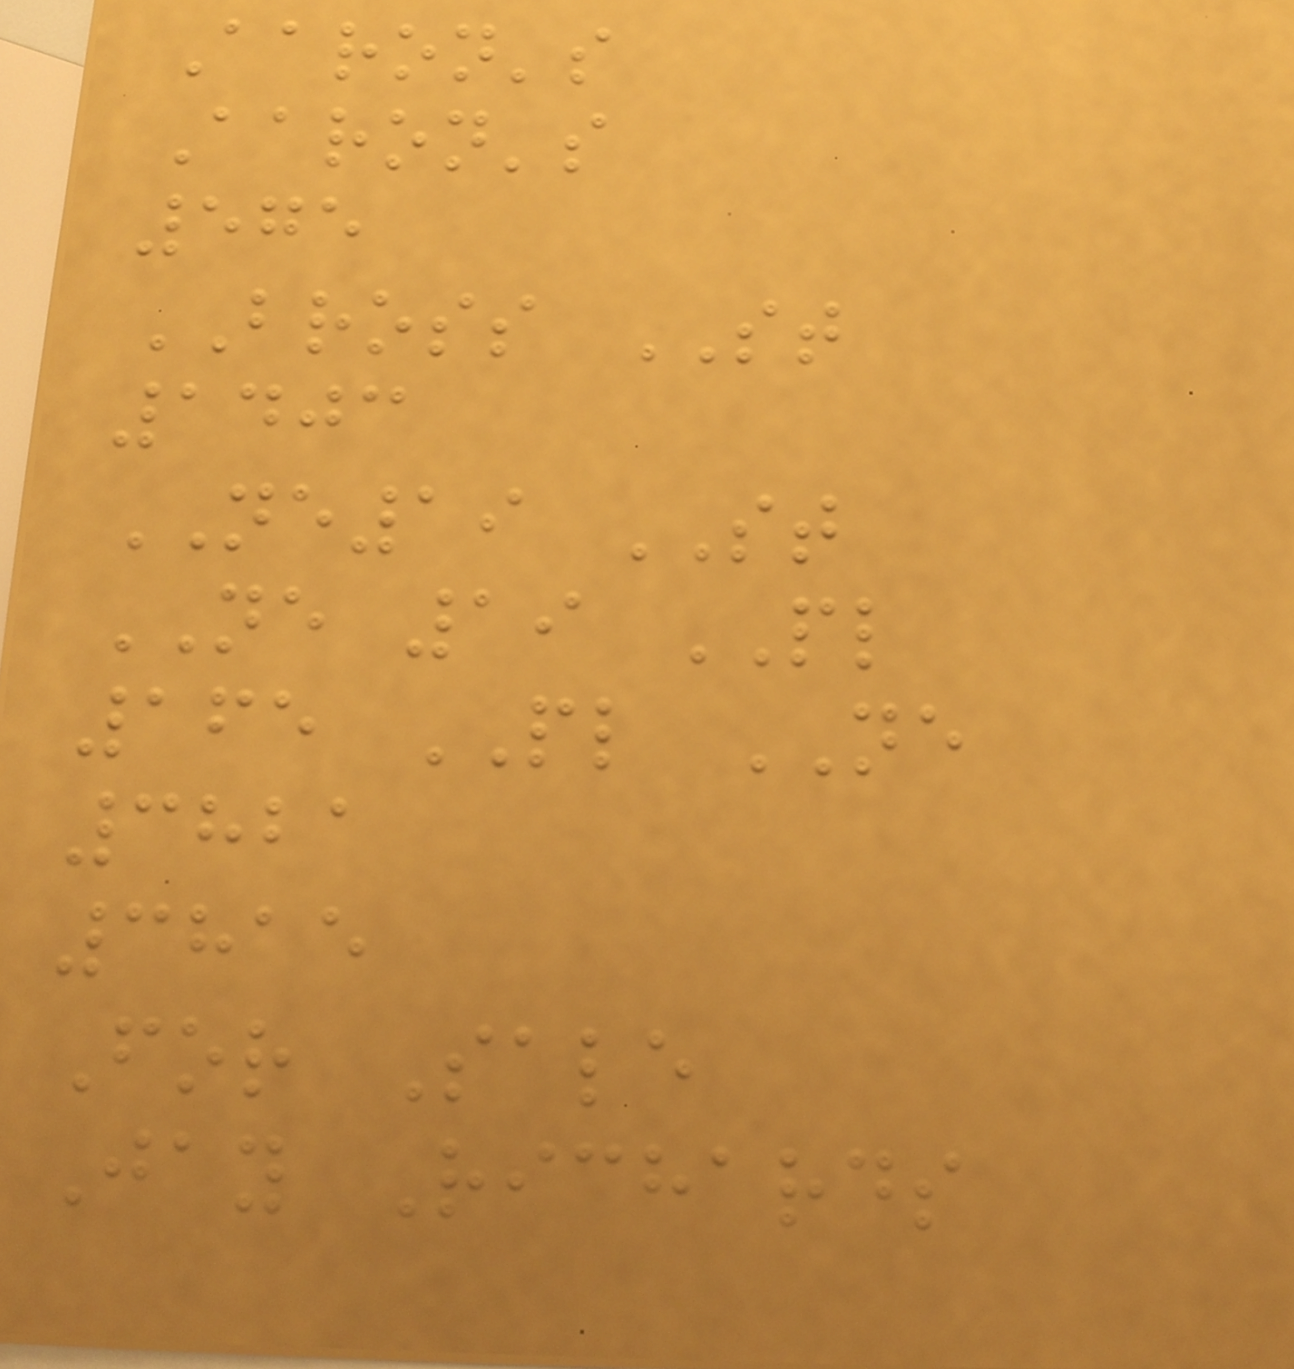Aaron's
Aaron's
575
BROSS ST
1403
NE19 ST
NE 19 PL
165 PL NE
3821
3815
For Sale
Jay Richards
